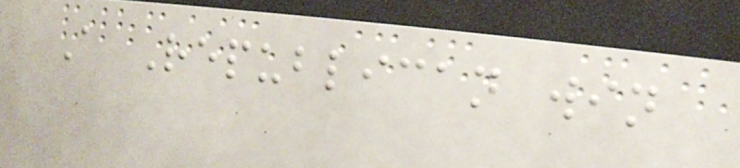A Republican win
